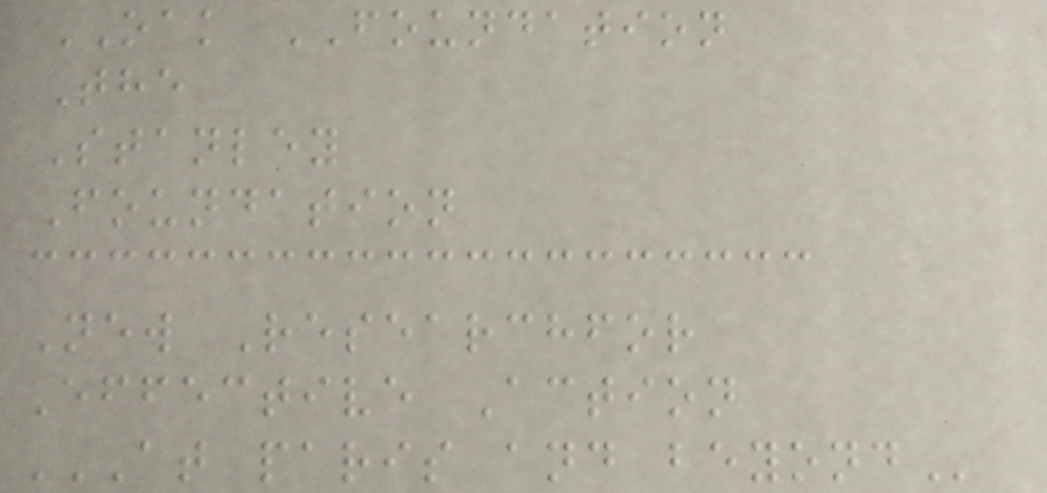OAK FOUNDATION
The
Stanley
Foundation
New Researchfor
Effective Action
AT PARIS AND BEYOND
